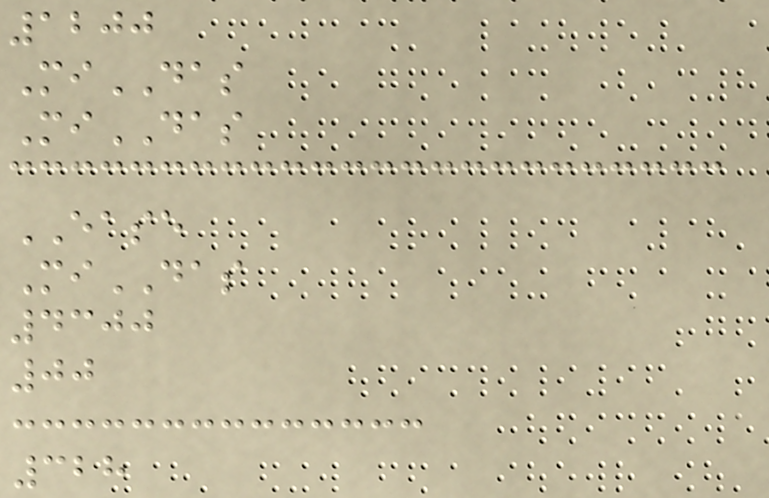1200
MiDAS
MiDAS
EASE
MiDAS
4300
00
328
